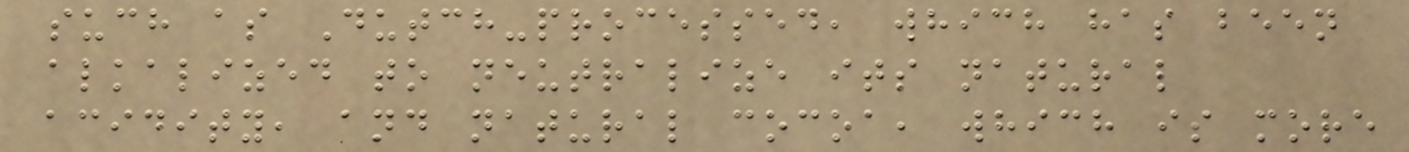such as Dutch-processed, which has been
alkalized to neutralize its natural
acidity, and natural cocoa, which is more
